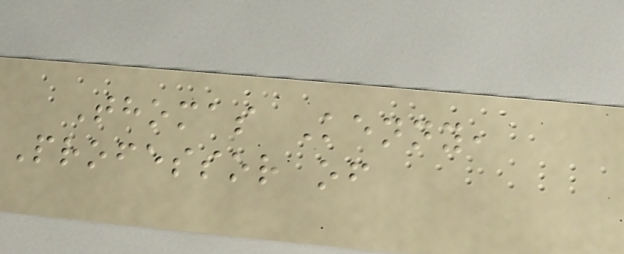Thomas Kenny,
Professor of
